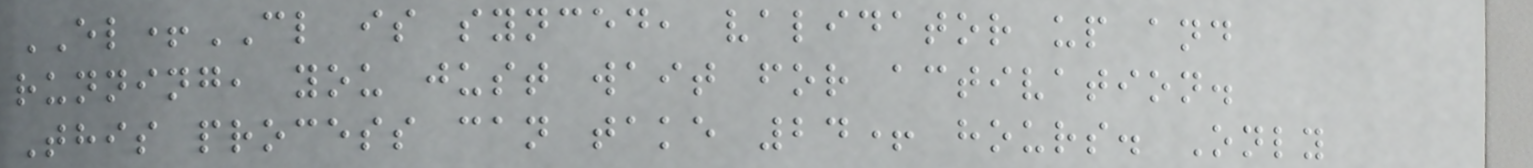EL+CL is synced, validator up and
running, you just wait for activation.
This process can take 24+ hours. Only
